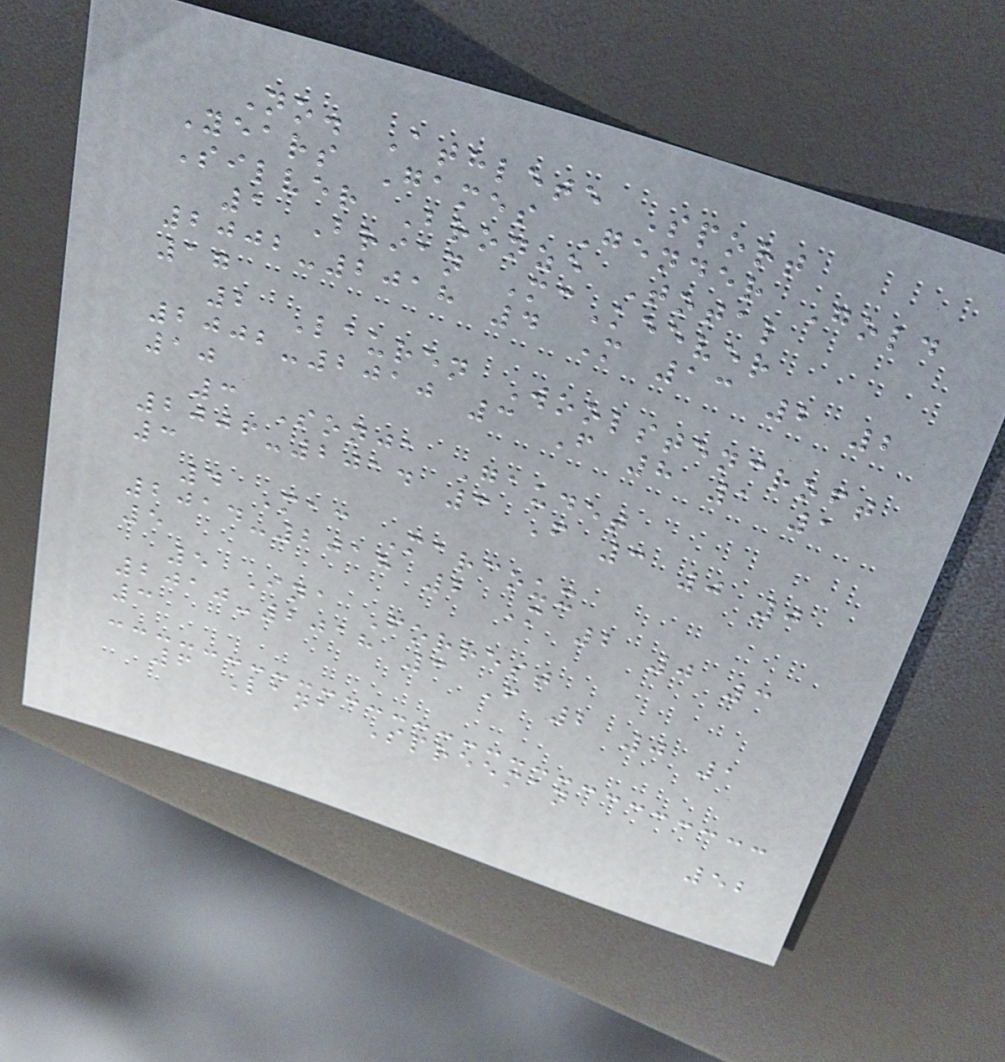No. Athlete Sport
Years Games Gender Gold
Silver Bronze Total
1 Brian McKeever
2002-2018 4 M 13 2 2
17
2 Lauren Woolstencroft
2002-2010 3 F 8 1 1
10
3 Sonja Gaudet
2006-2014 3 F 3 0 0
3
4 Mac Marcoux
2014-2018 2 M 2 0 3
5
5 Ina Forrest
2010-2018 3 F 2 0 1
3
6 Lana Spreeman
52
